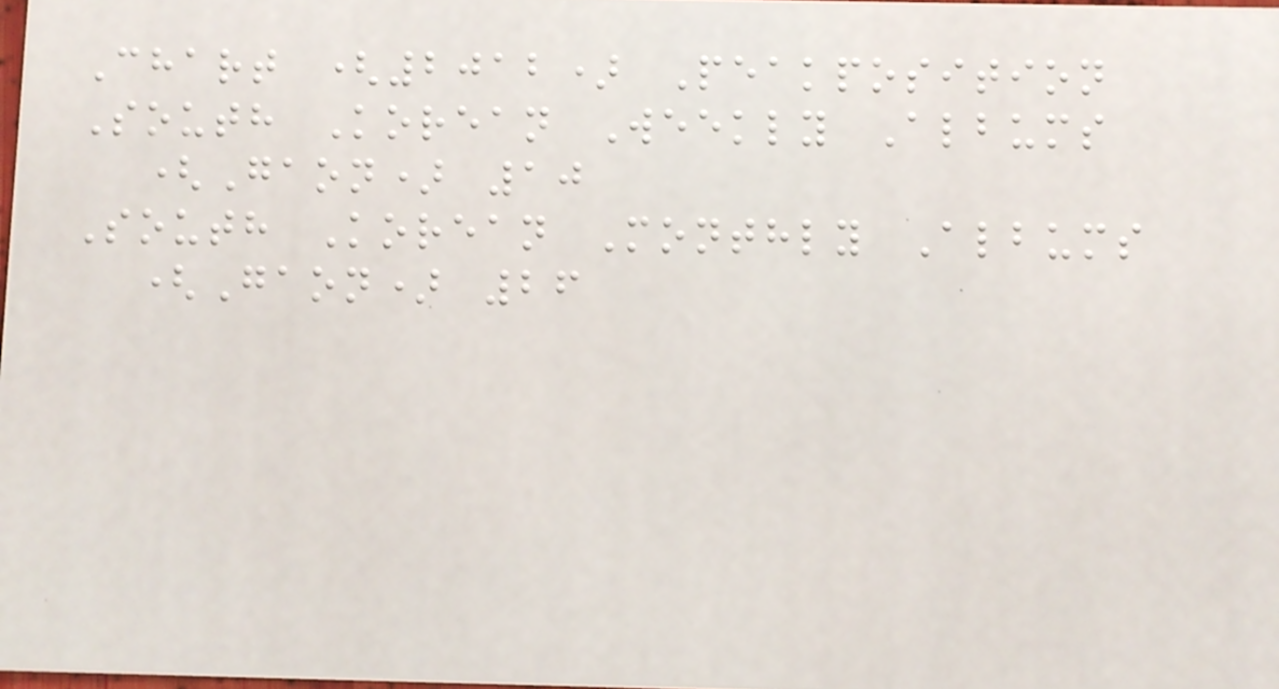Chart (2012) Peakposition
South Korean Weekly Albums
(Gaon) 10
South Korean Monthly Albums
(Gaon) 26
